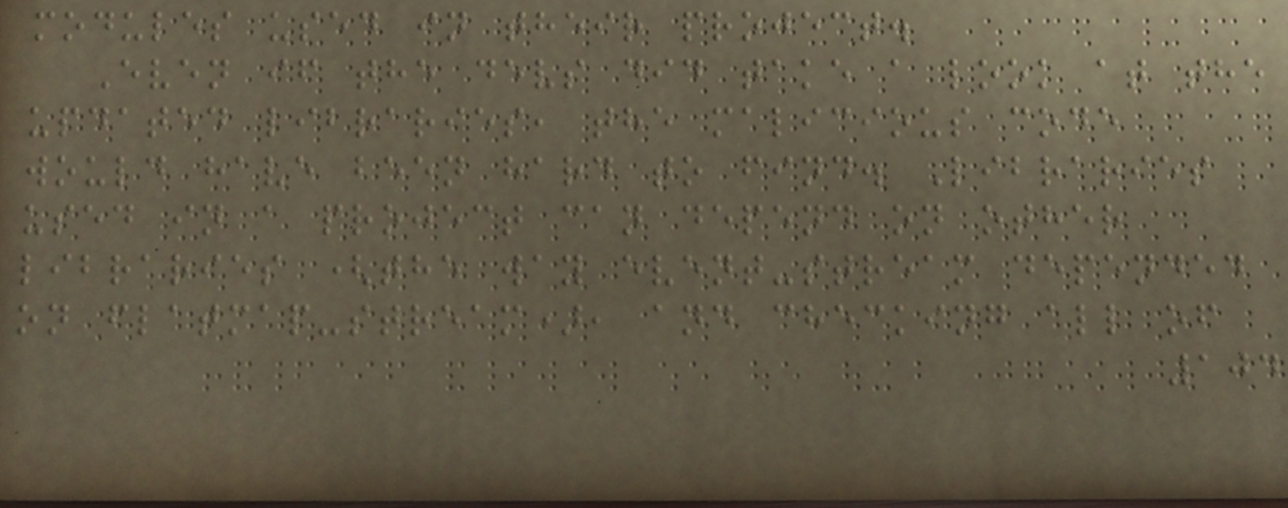modules used in their project.
Even if the devs did take a look at the
updated libraries, the malicious code
would have been hard to find. Libraries
used in a project can depend on other
libraries (the way event-stream depended
on flatmap-stream), and checking all of
104
